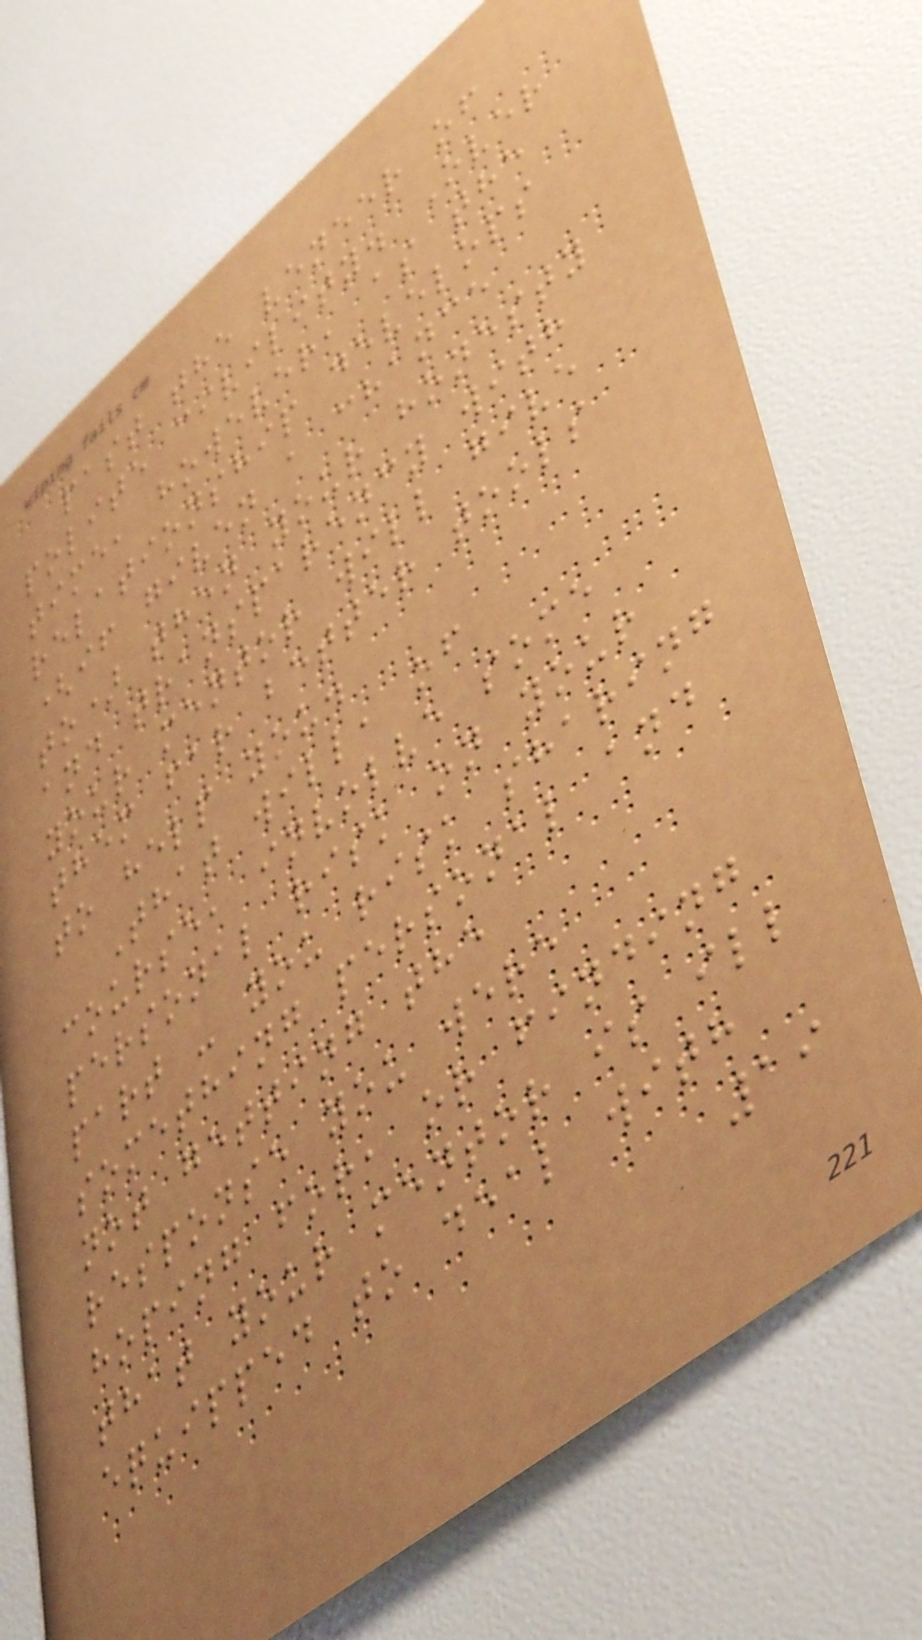past the veneer of
polite civility. Over
time, however, as the
relationship develops
(if given a chance
to) then your honesty
and transparency with
your mentor will give
them far better tools
to help you.
That will, of
course, involve some
personal risk on your
part - you risk sharing
something personal and
not getting the
response you were
hoping for, or finding
that your mentor is ill
equipped to deal with
19
